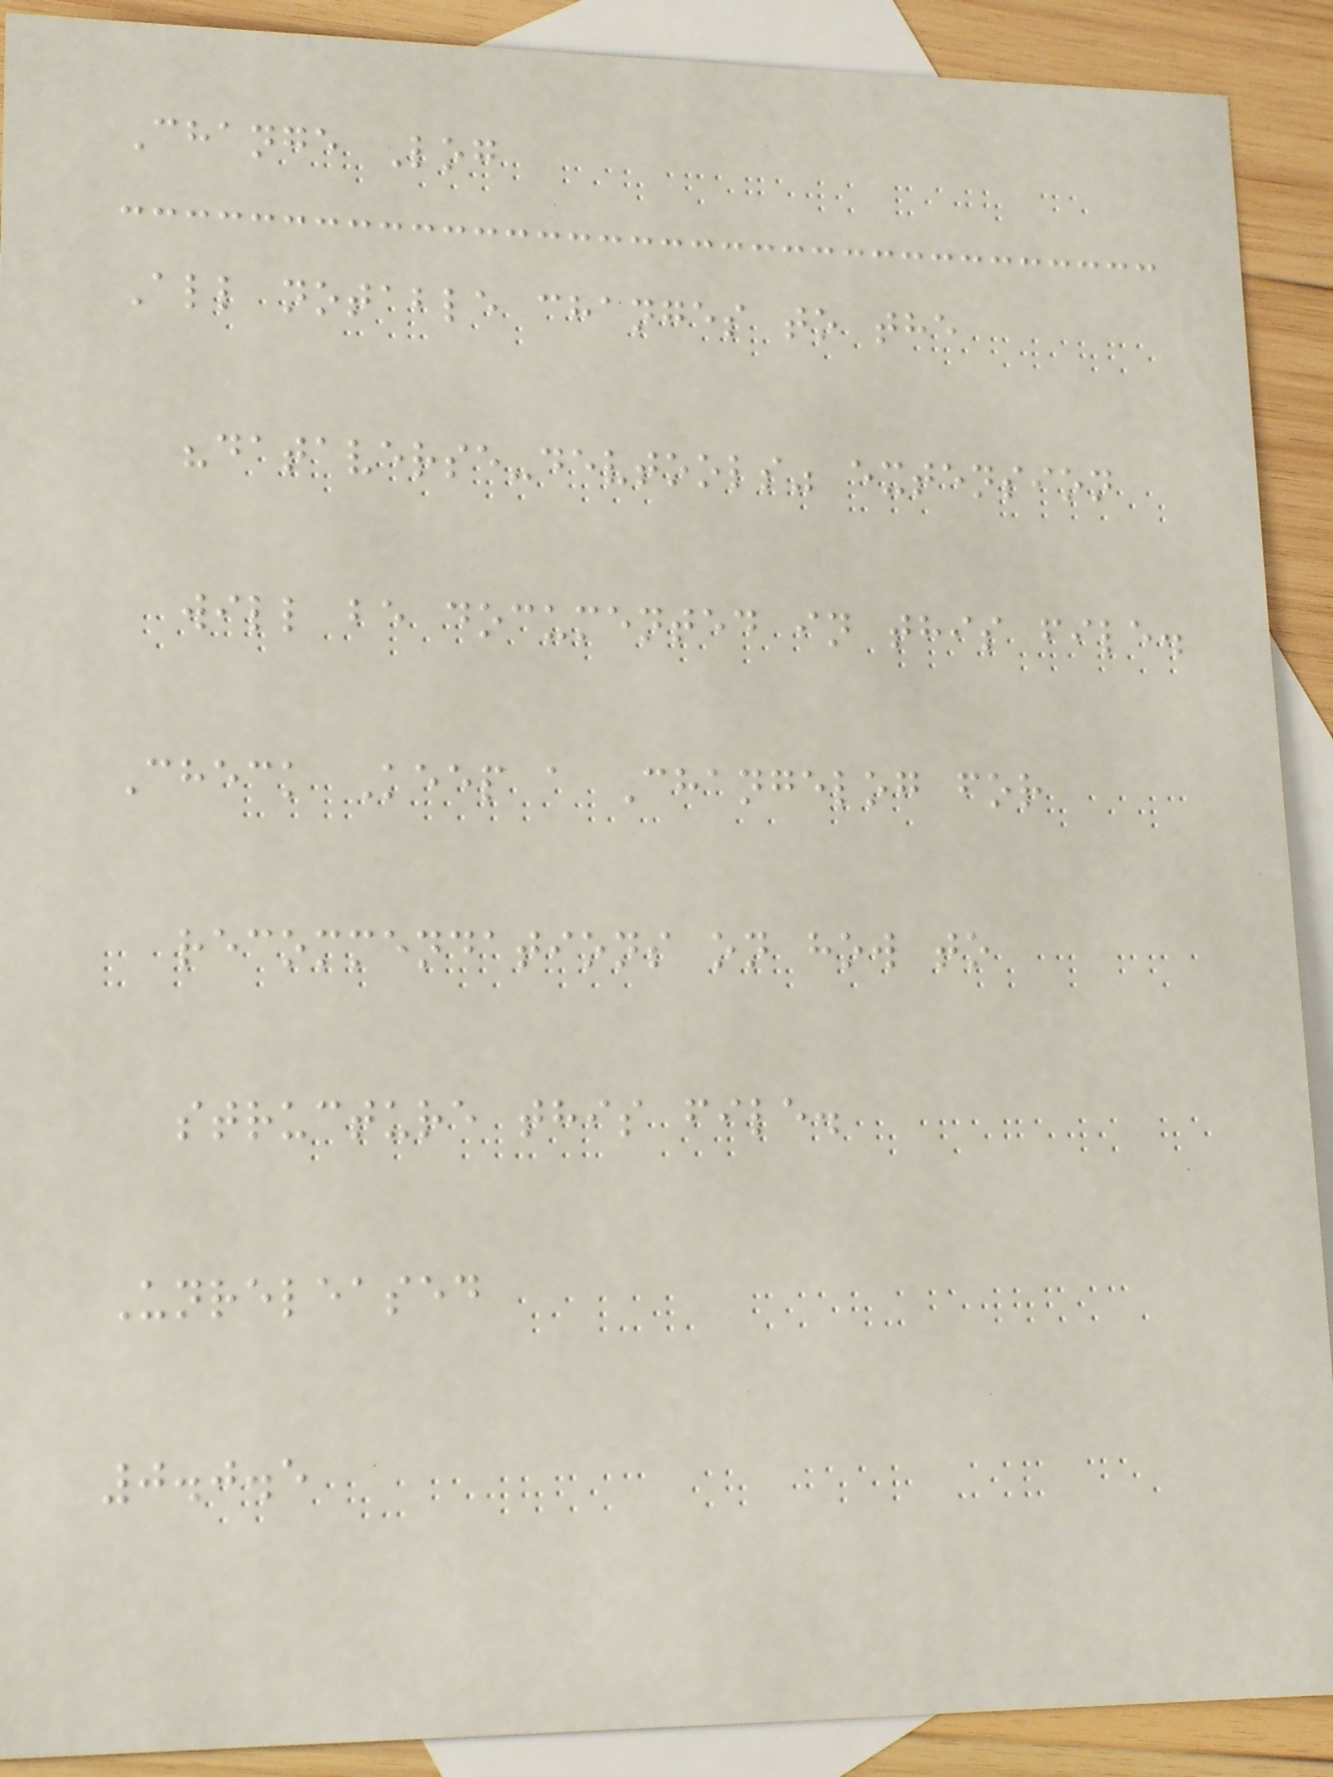Change Log
All notable changes to the
"dataverse-devtools" extension
will be documented in this file.
Check Keep a Changelog for
recommendations on how to
structure this file.
Unreleased
0.0.5
